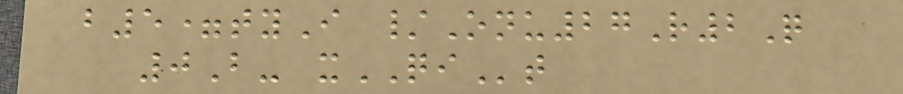b5=tyI /Onu27R2Q
0B- xQIt
